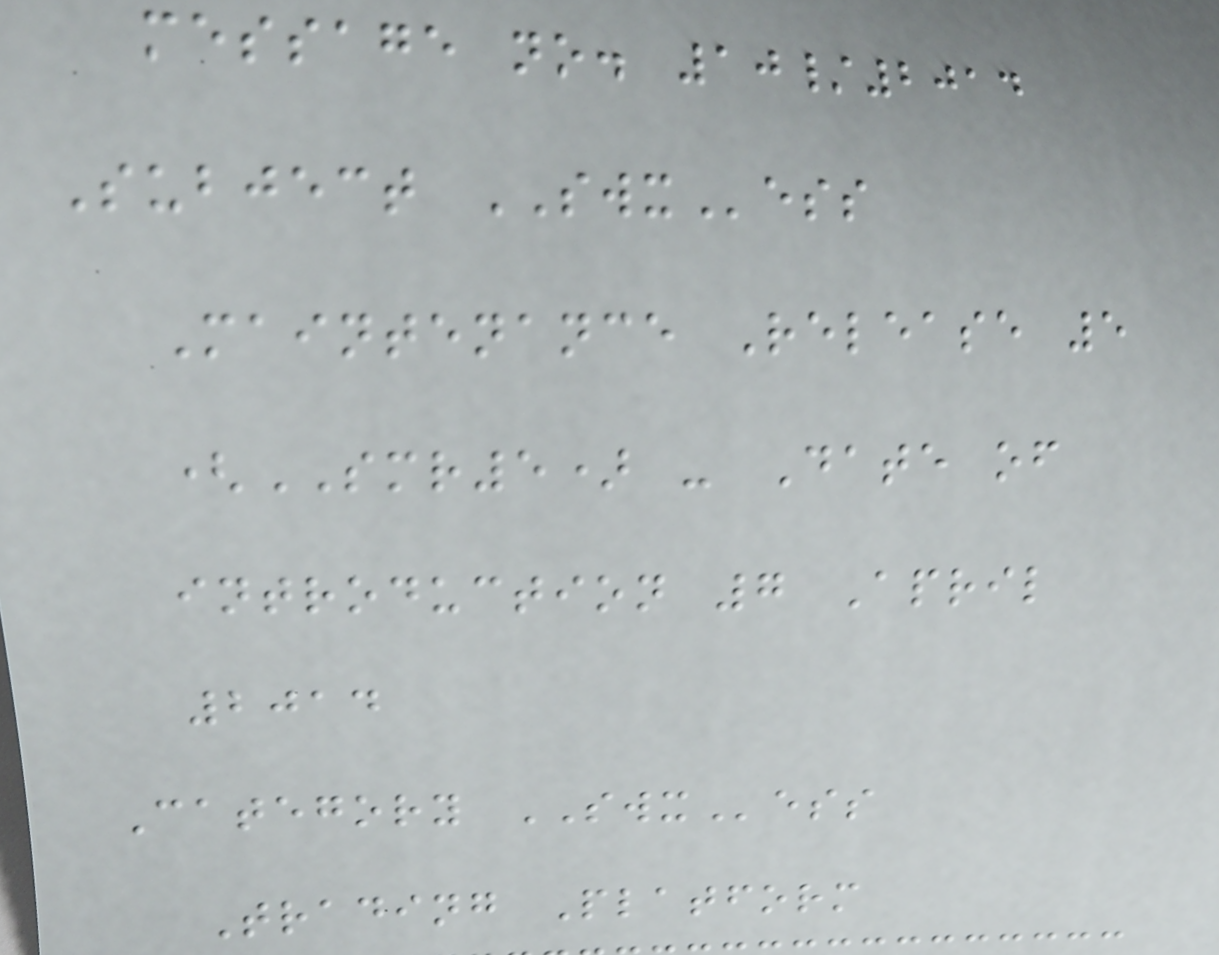message no. 10/2014
Subject SWXess
Maintenance Release 5
(SMR5) - Date of
introduction 7 April
2014
Category SWXess
Trading Platform
